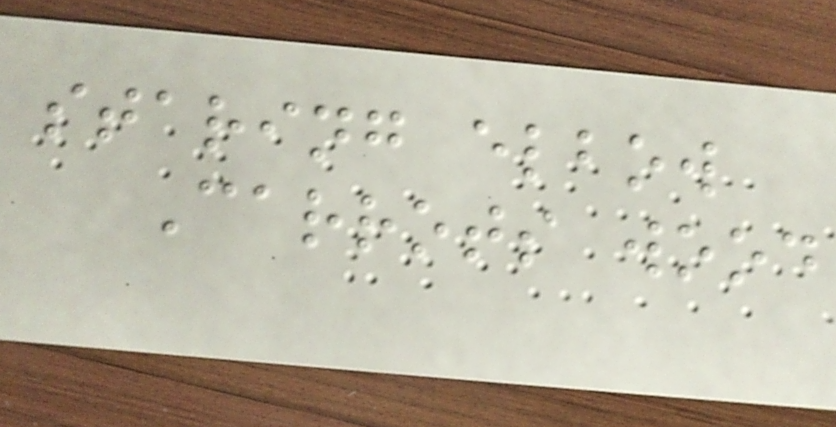staring elbow
Carrots wood
